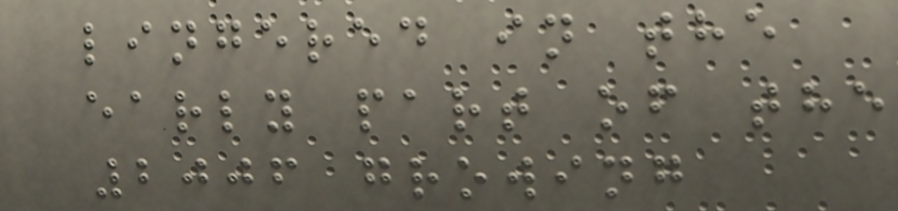lingered in the
early part of the
2006 growing
